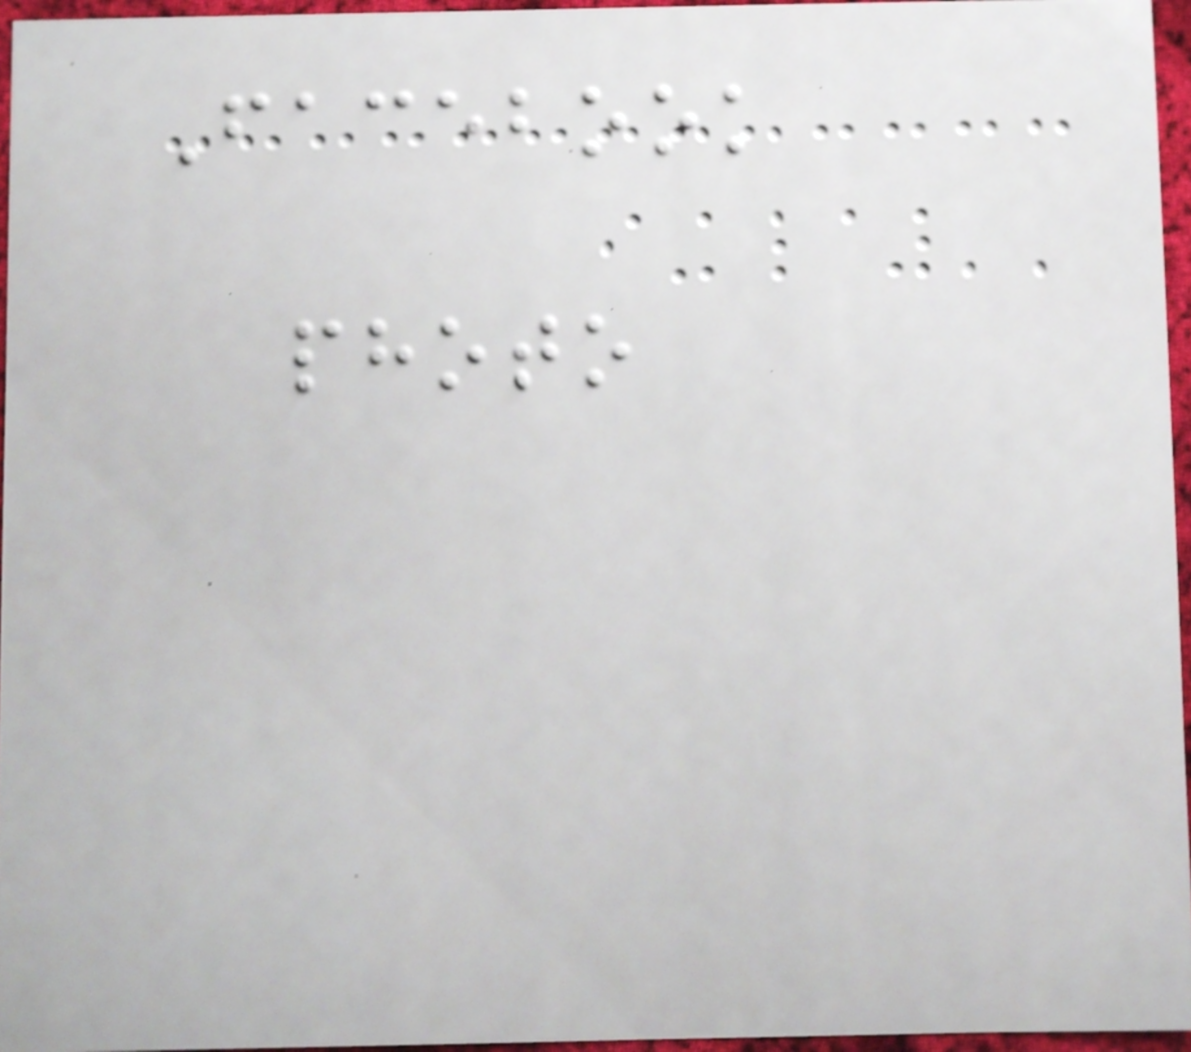Facebook
photo
